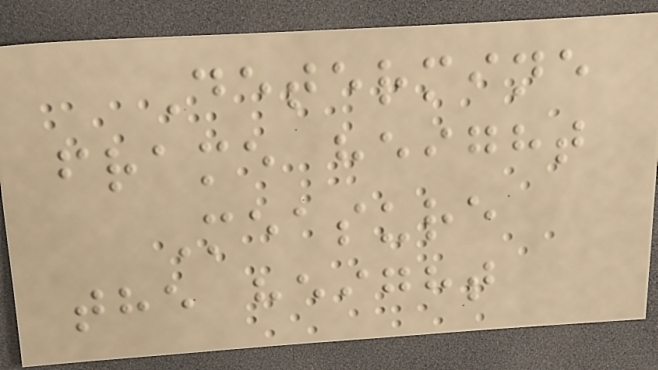Determine
frame height
Measure
the height
